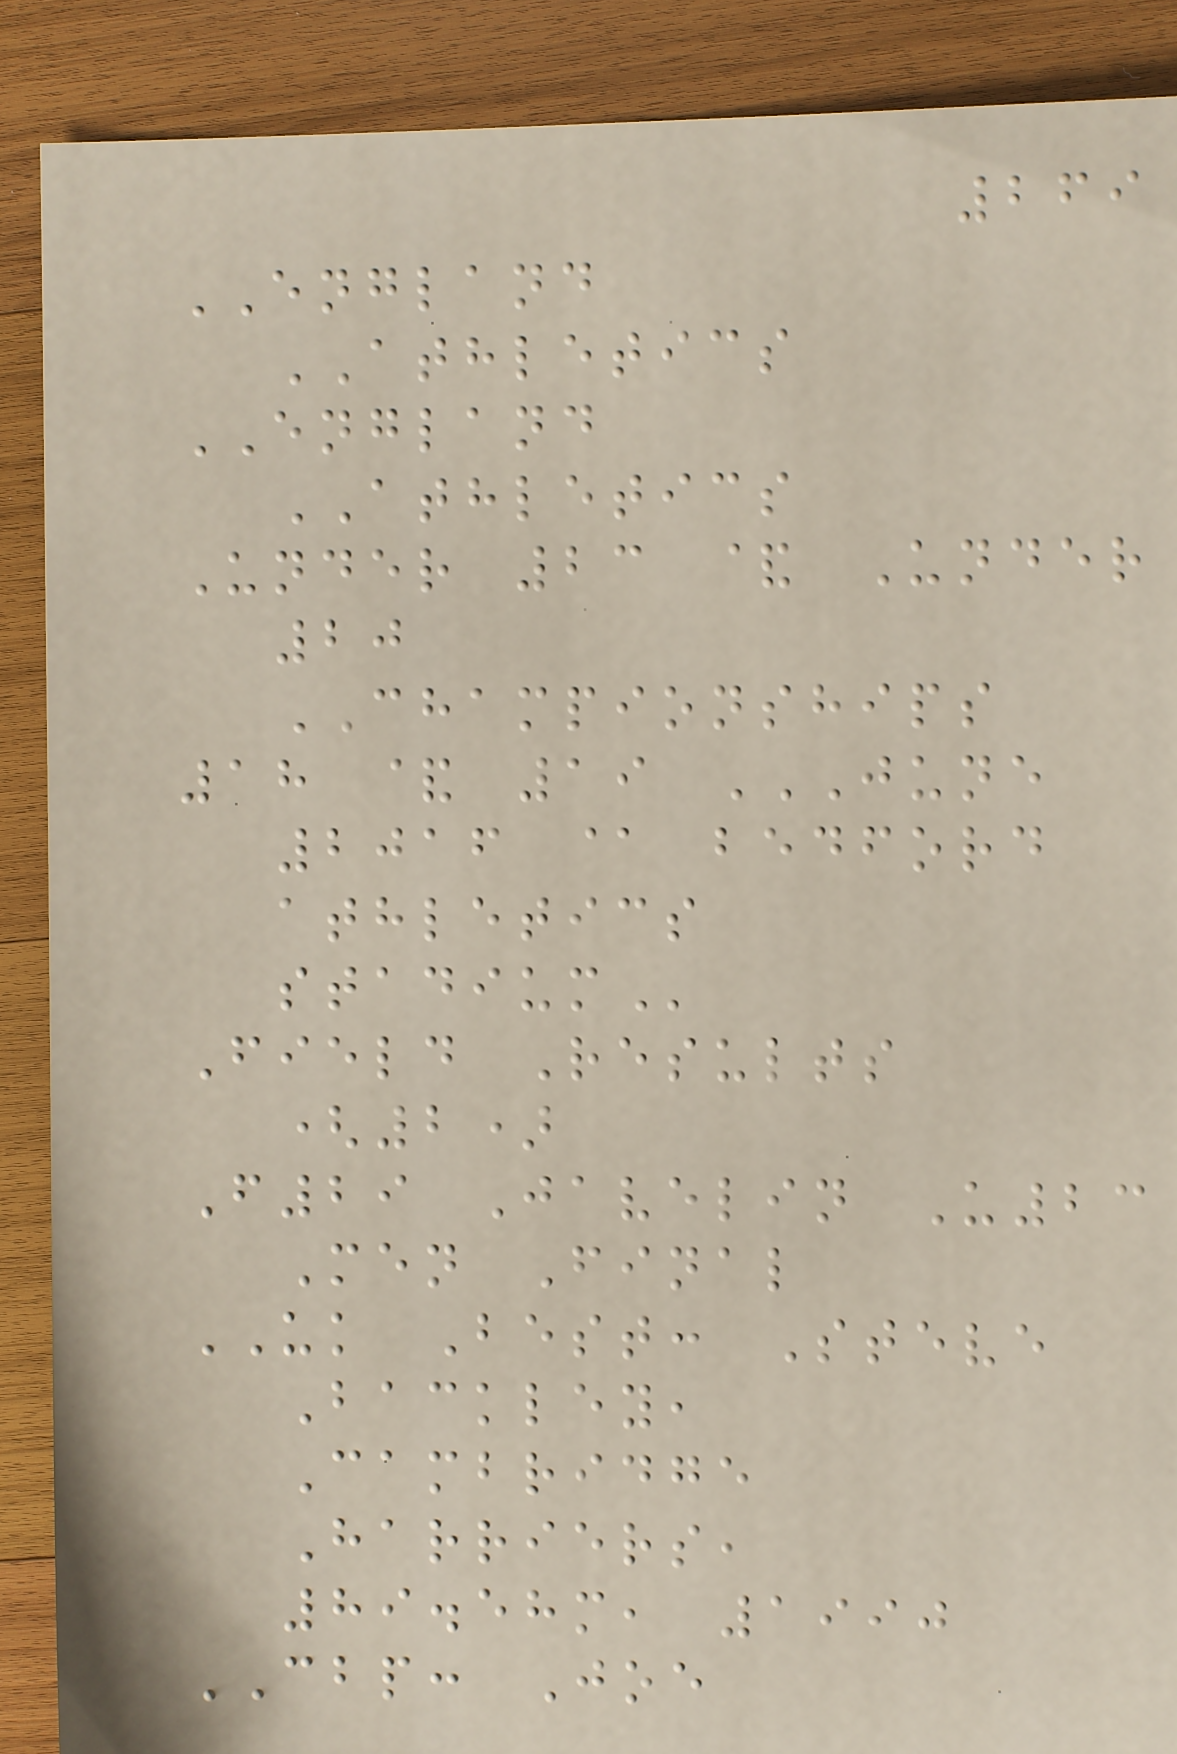269
ENGLAND
ATHLETICS
ENGLAND
ATHLETICS
Under 23 & Under
20
CHAMPIONSHIPS
18 & 19 JUNE
2016 @ BEDFORD
ATHLETICS
STADIUM
Field Results
(2)
F29 Javelin U23
Men Final
UK Best: Steve
Backley,
Cambridge
Harriers,
89.58m, 1990
CBP: Joe
